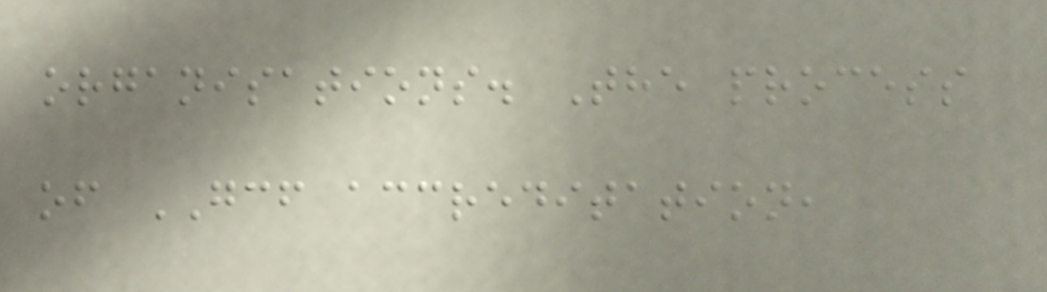organisations. The process
of GCF accreditation,
